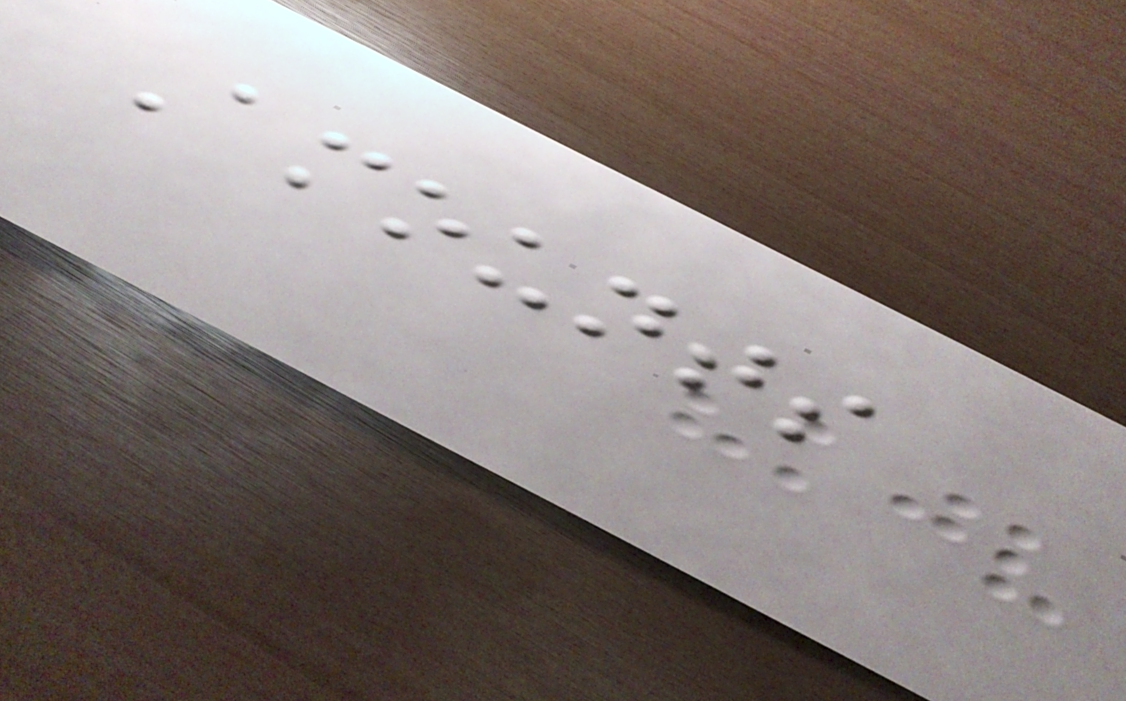Amounts
